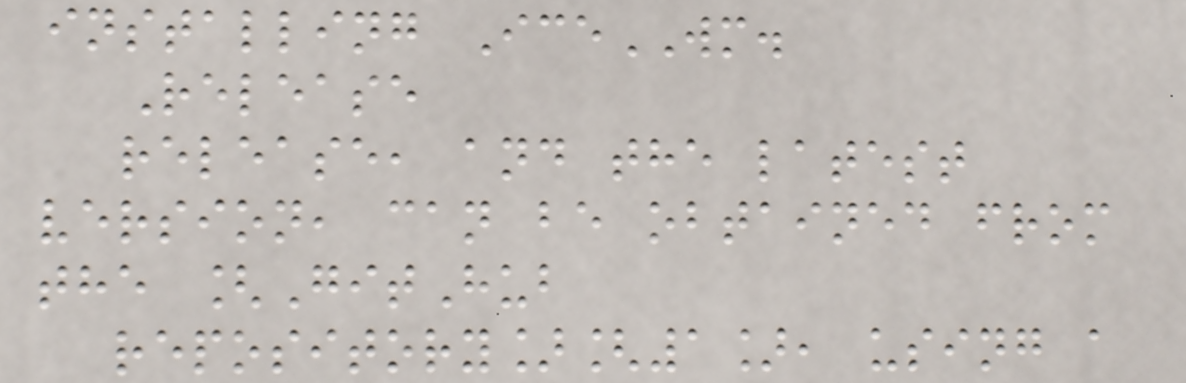installing IceWM.
Release
release, and the latest
version, can be obtained from
the [GitHub
repository][1], using a
